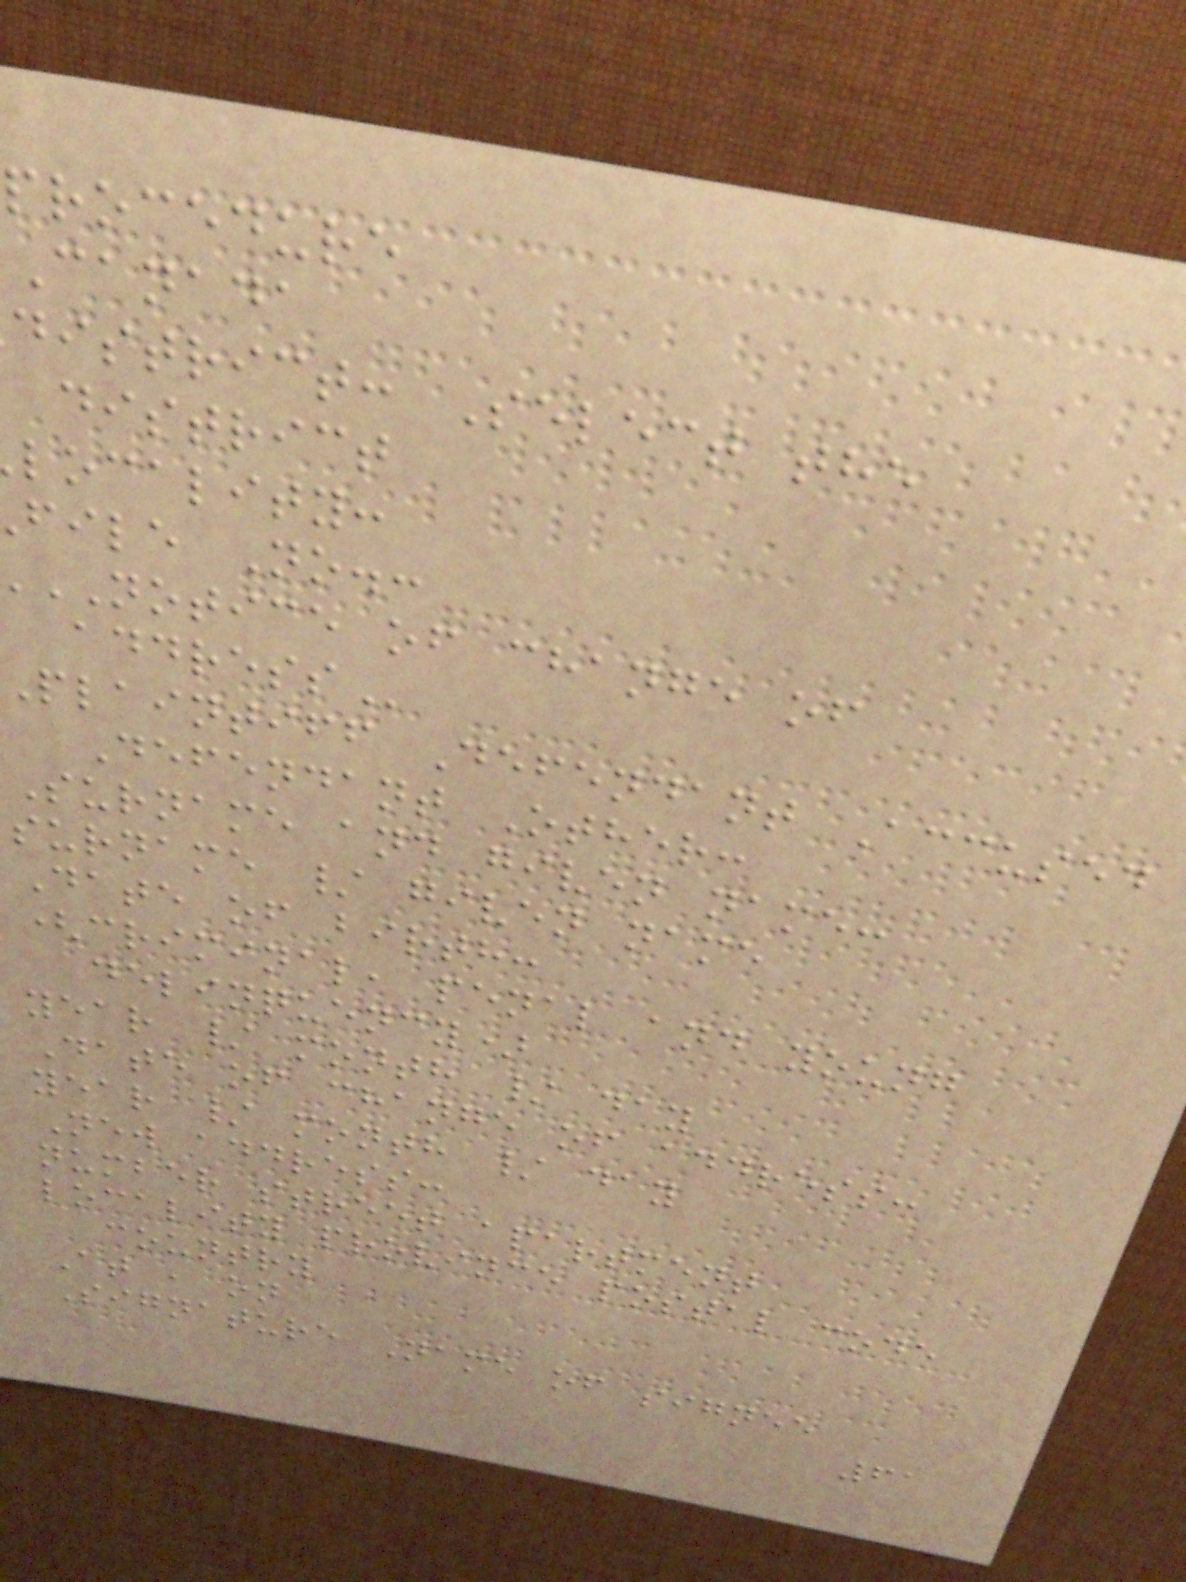procedure
canada
district: Select the
district
locality:
file No.:
NOTICE of change of
plaintiff Defendant Accused
Defendant Other:
Surname and given name:
surname / given name
Date of birth:
(criminal, penal and young
delinquency)
year / month / day
Date of change of address:
year / month / day
New address:
number street apartment
locality province postal code
country
At , on
Signature Name of signee
61
